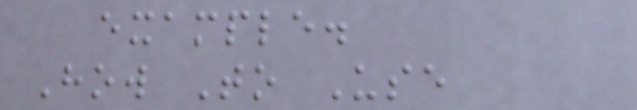example.
How To Use
